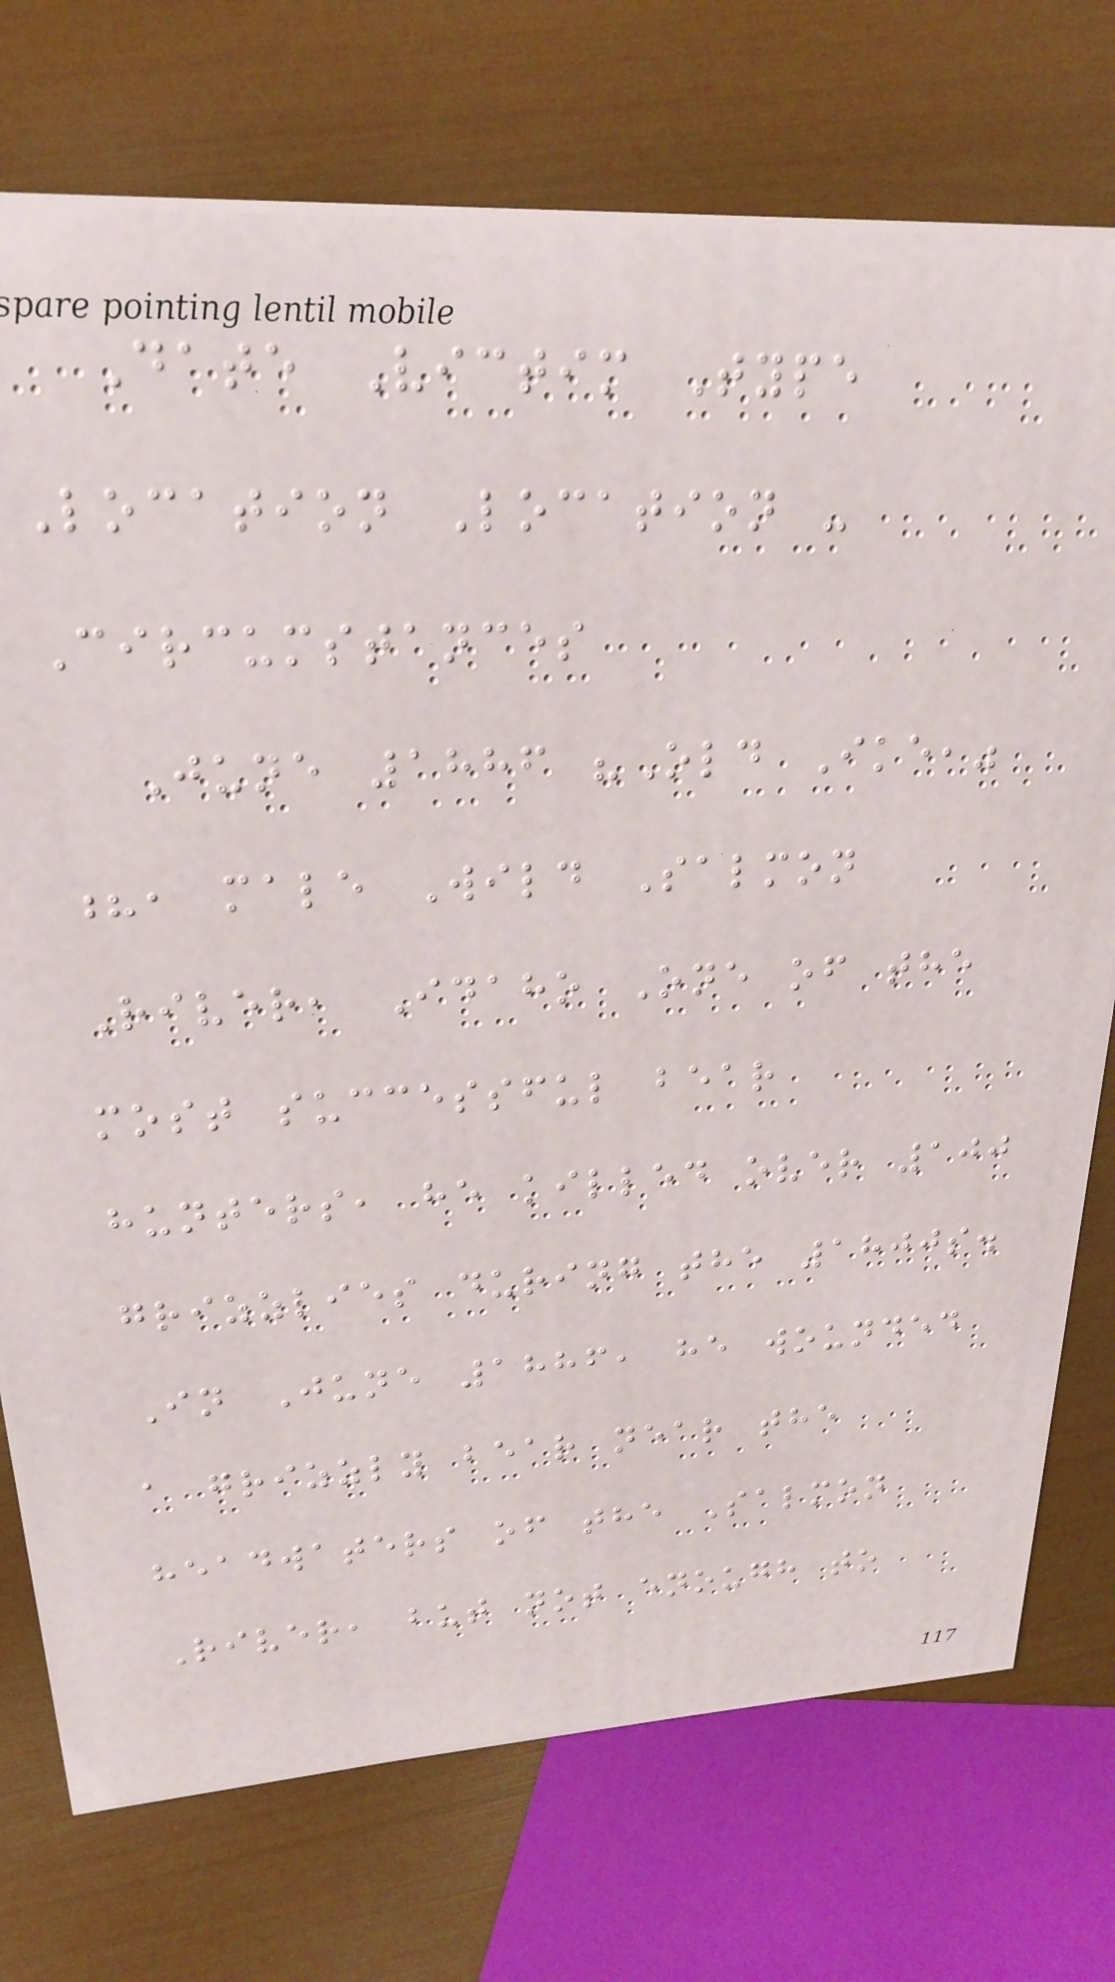Date Victim Type
Location Location -
Circumstances
June 1886 "Old Ike,"
?, male Wild Salmon
River, Idaho One of the
most successful bear
hunters, he killed over 100
grizzlies during the 1800s.
In June 1886, he wounded
a grizzly bear near the
headwaters of the Salmon
River, but not enough to
